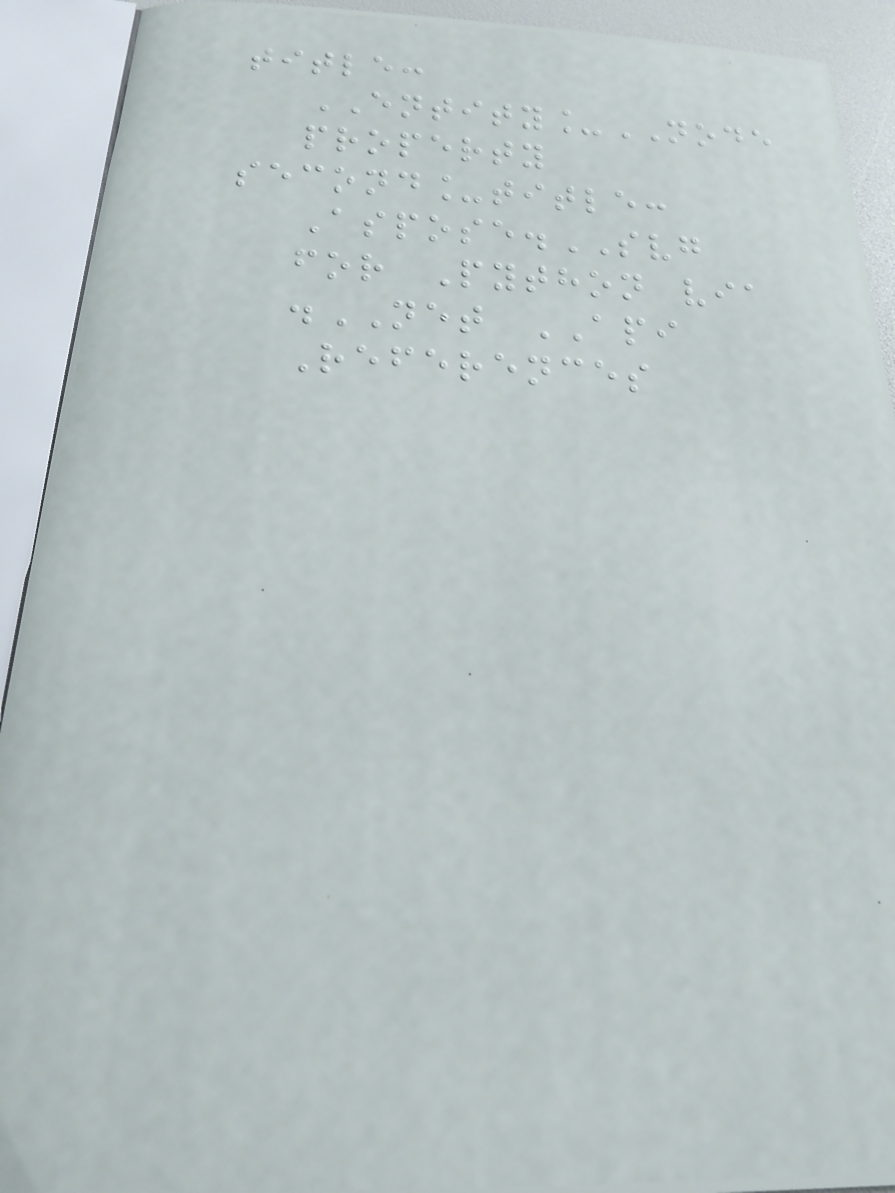title:
ENTITY_NODE
property
second_title:
Aspose.SVG
for Python via
.NET API
References
